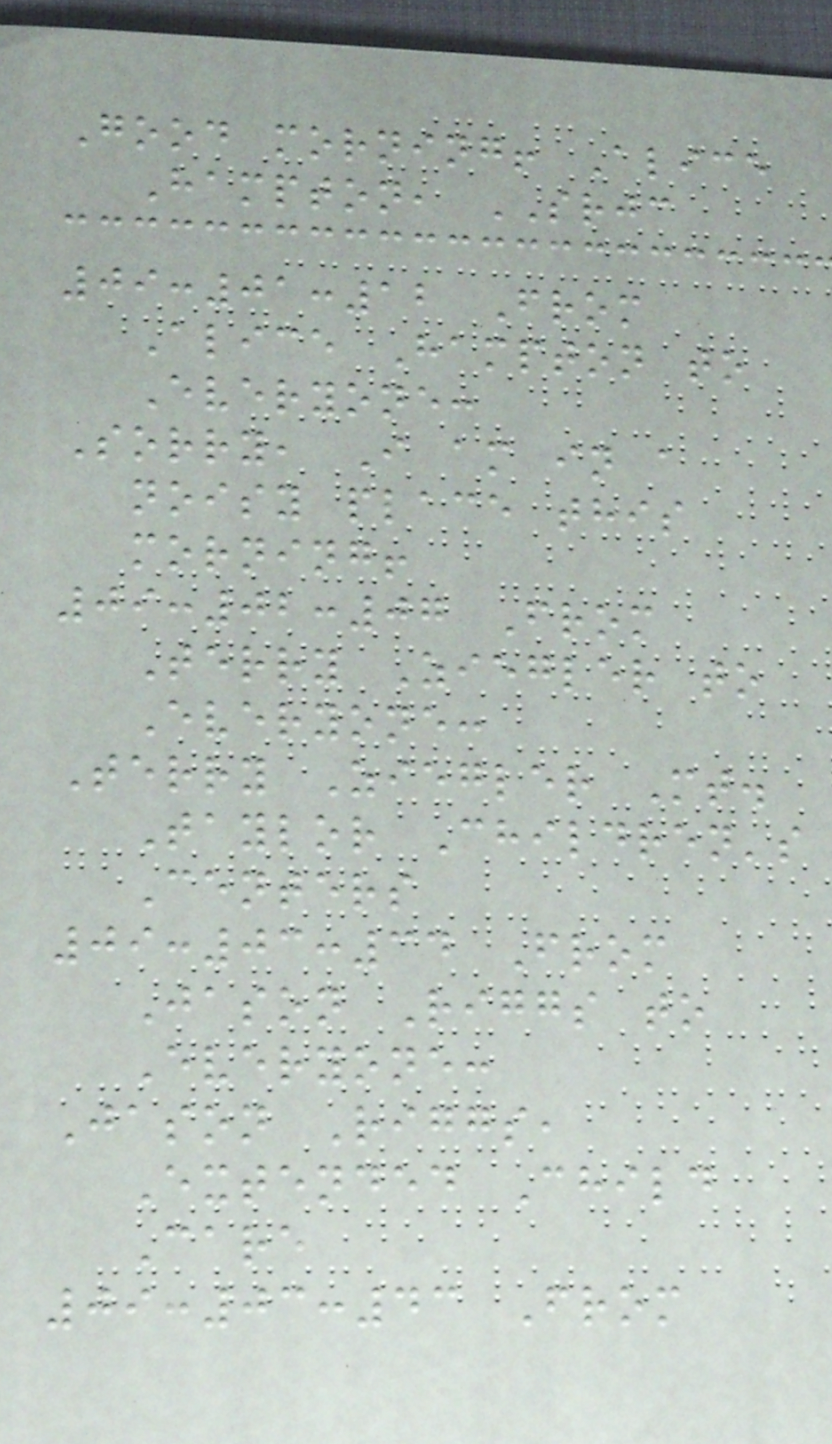Good morning! Alice
Hampton, SRJC
09:01:12 From
Alice Hampton to
Everyone:
Sorry, I am in a
noisy place this
morning!
09:02:07 From
Terry Ziegler to
Everyone:
Terry Ziegler Mt.
Taylor Children's
Centers
09:03:34 From
Jason Riggs to
Everyone:
Jason Riggs,
Extended Child
Care
09:03:43 From
